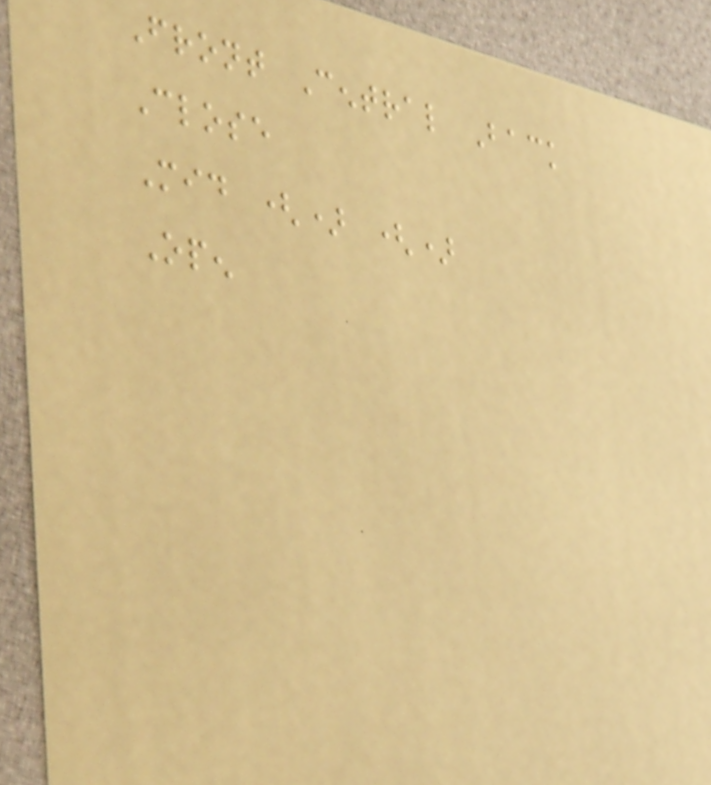Front Central Back
Close
Mid () ()
Open
